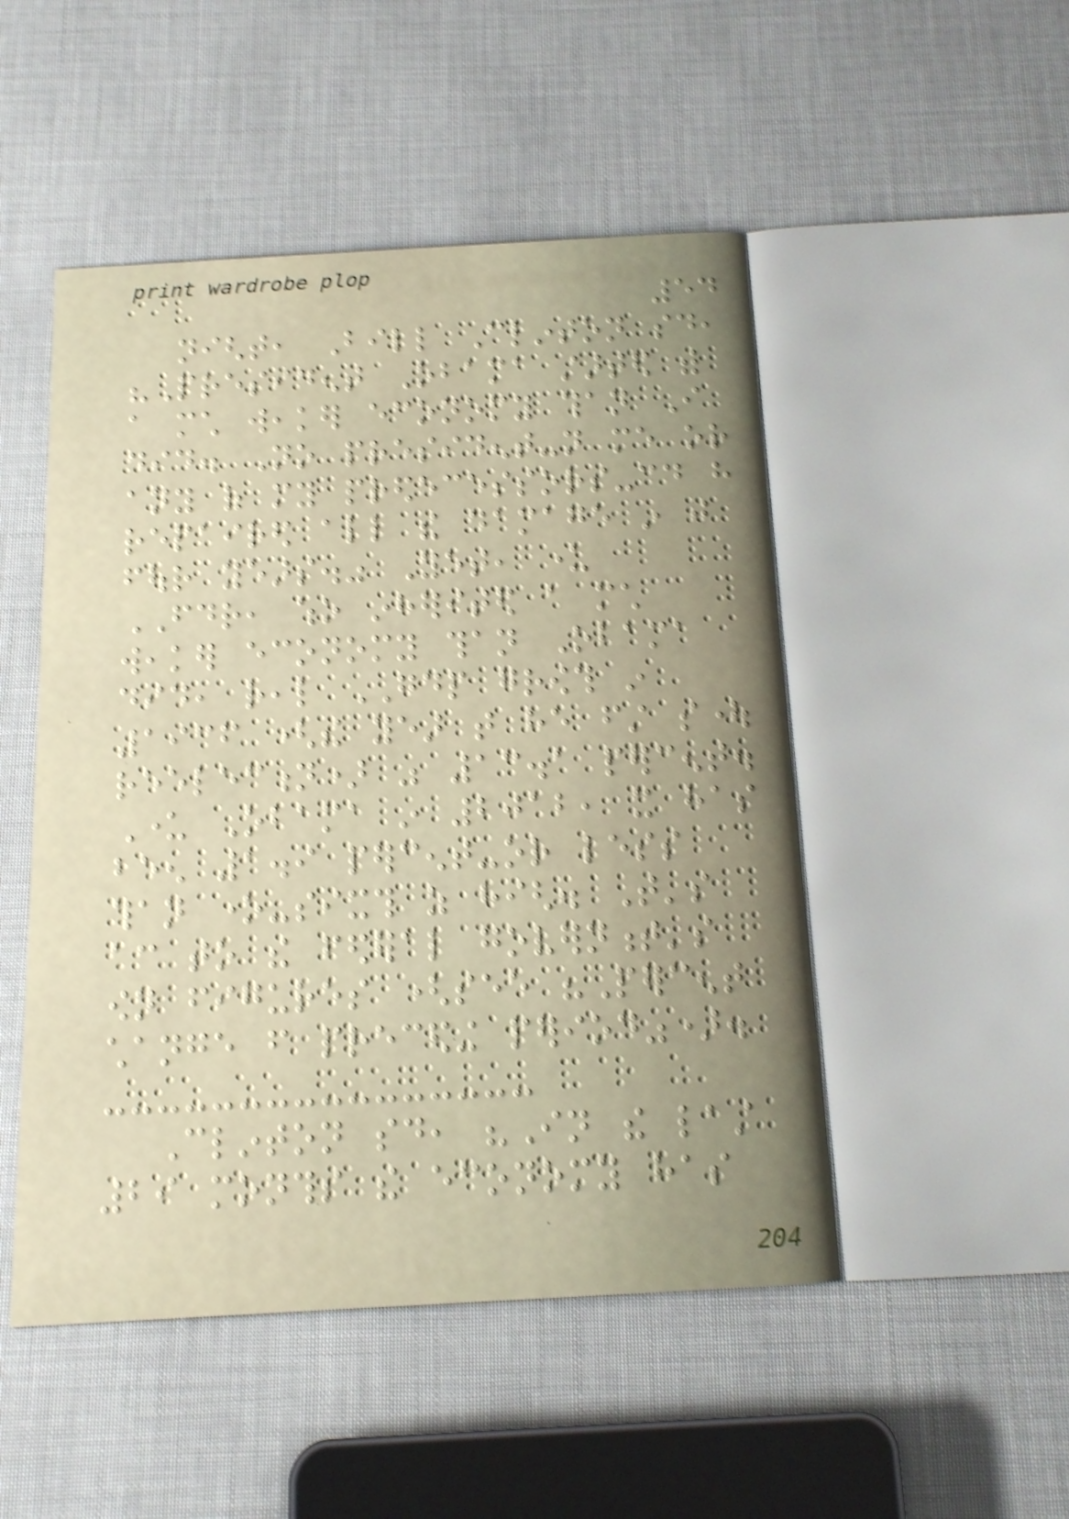54
night, Bill Clinton said,
"President Obama started with
a much weaker economy than I
did. No president-not me or
any of my predecessors-could have
repaired all the damage in just
four years." Yet, under
FDR, who inherited a much
weaker economy than Obama
did, real GDP growth in
1936 (the year that he first sought
reelection) was 13.1 percent.
Under Obama in 2012, it has
been 1.9 percent-or less
than one-sixth as high. That's
according to the federal government's
own figures (see "Percent
change from preceding period").
Clinton said, "In the last
29 months the economy has
